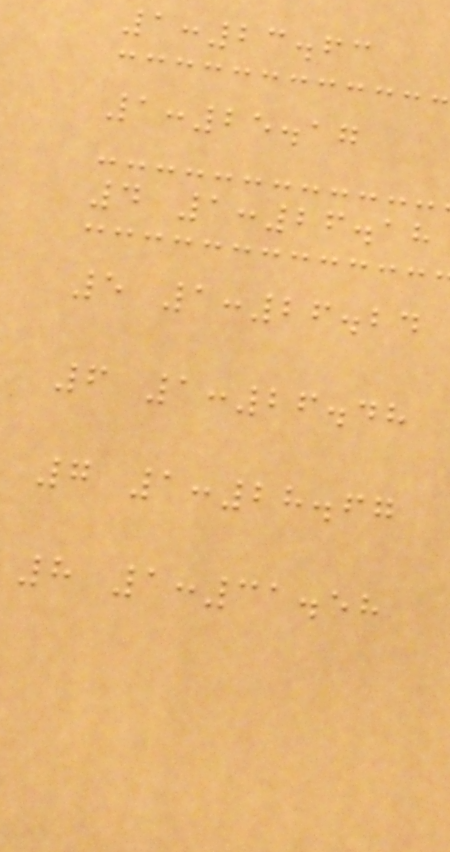1:23.63
1:25.17
4 1:26.18
5 1:26.24
6 1:26.48
7 1:28.67
8 1:31.58
